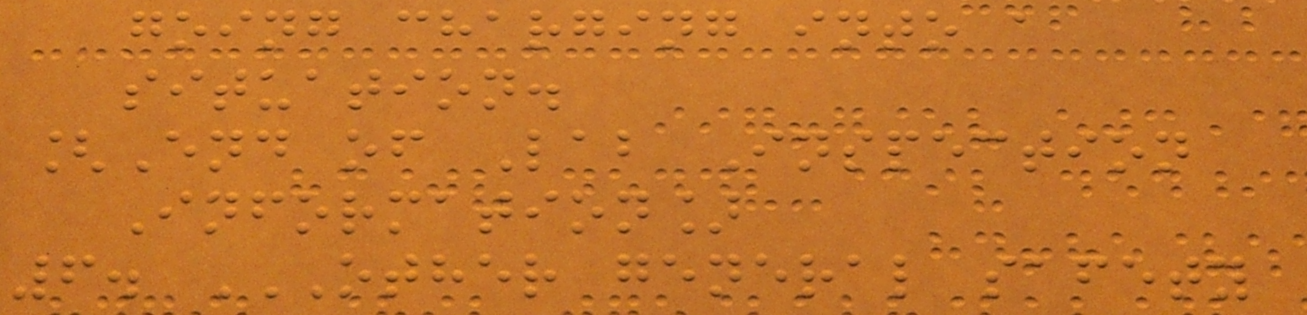going charging into a
situation.
[End of Lab Inspection
Information]
6. OTHER GENERAL SAFETY
